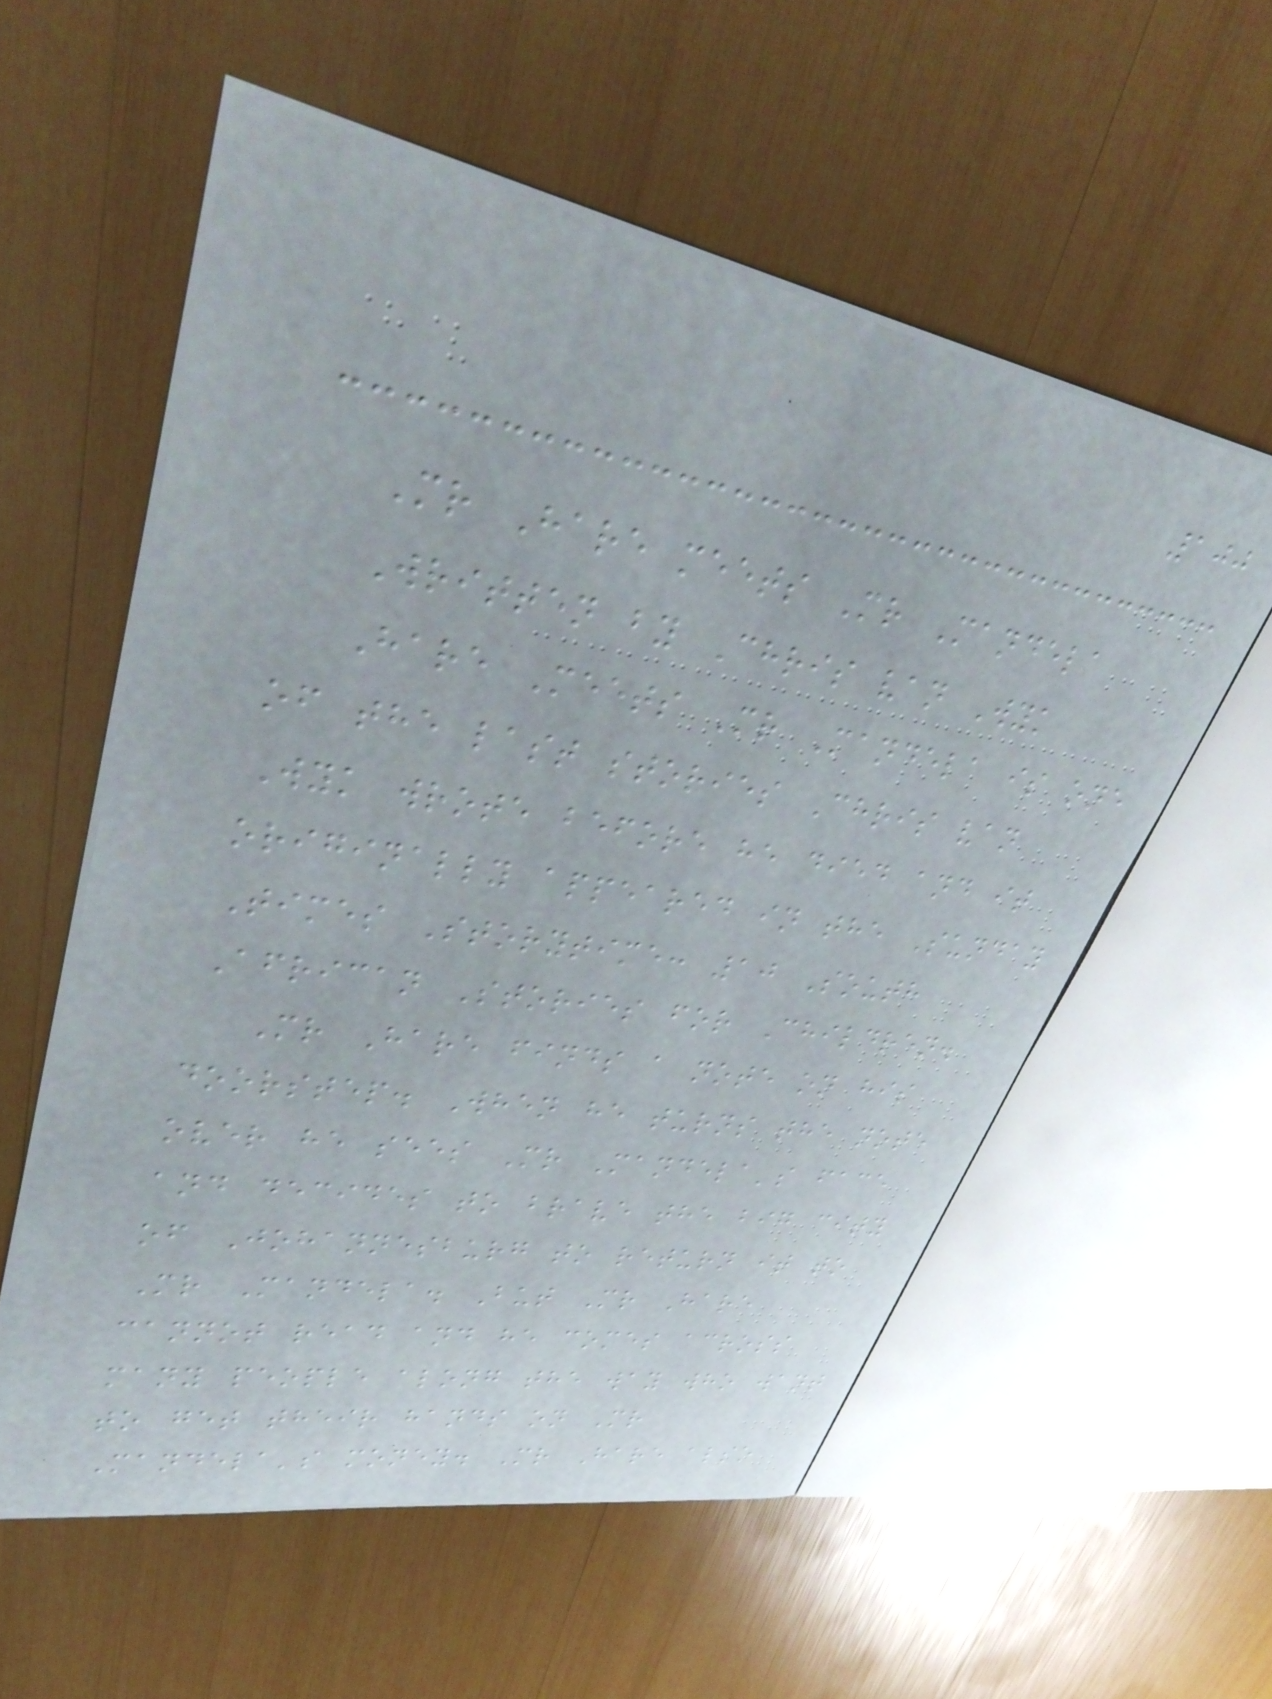100
Mr Hare meets Mr Mandela
Written by Chris van Wyk
Hare Meets Mr Mandela is one
of the last stories Chris van
Wyk wrote before he died and it
originally appeared in the Sunday
Times Storytime: 10 South
African Stories for Children.
Mr Hare finds a note on his
doorstep. When he turns the note
over he sees Mr Mandela's face
and decides to brave the big city
of Johannesburg to return it to
Mr Mandela. But Mr Hare
cannot read and he comes across
many people along the way who want
to get their hands on Mr
Mandela's money. Mr Hare also
